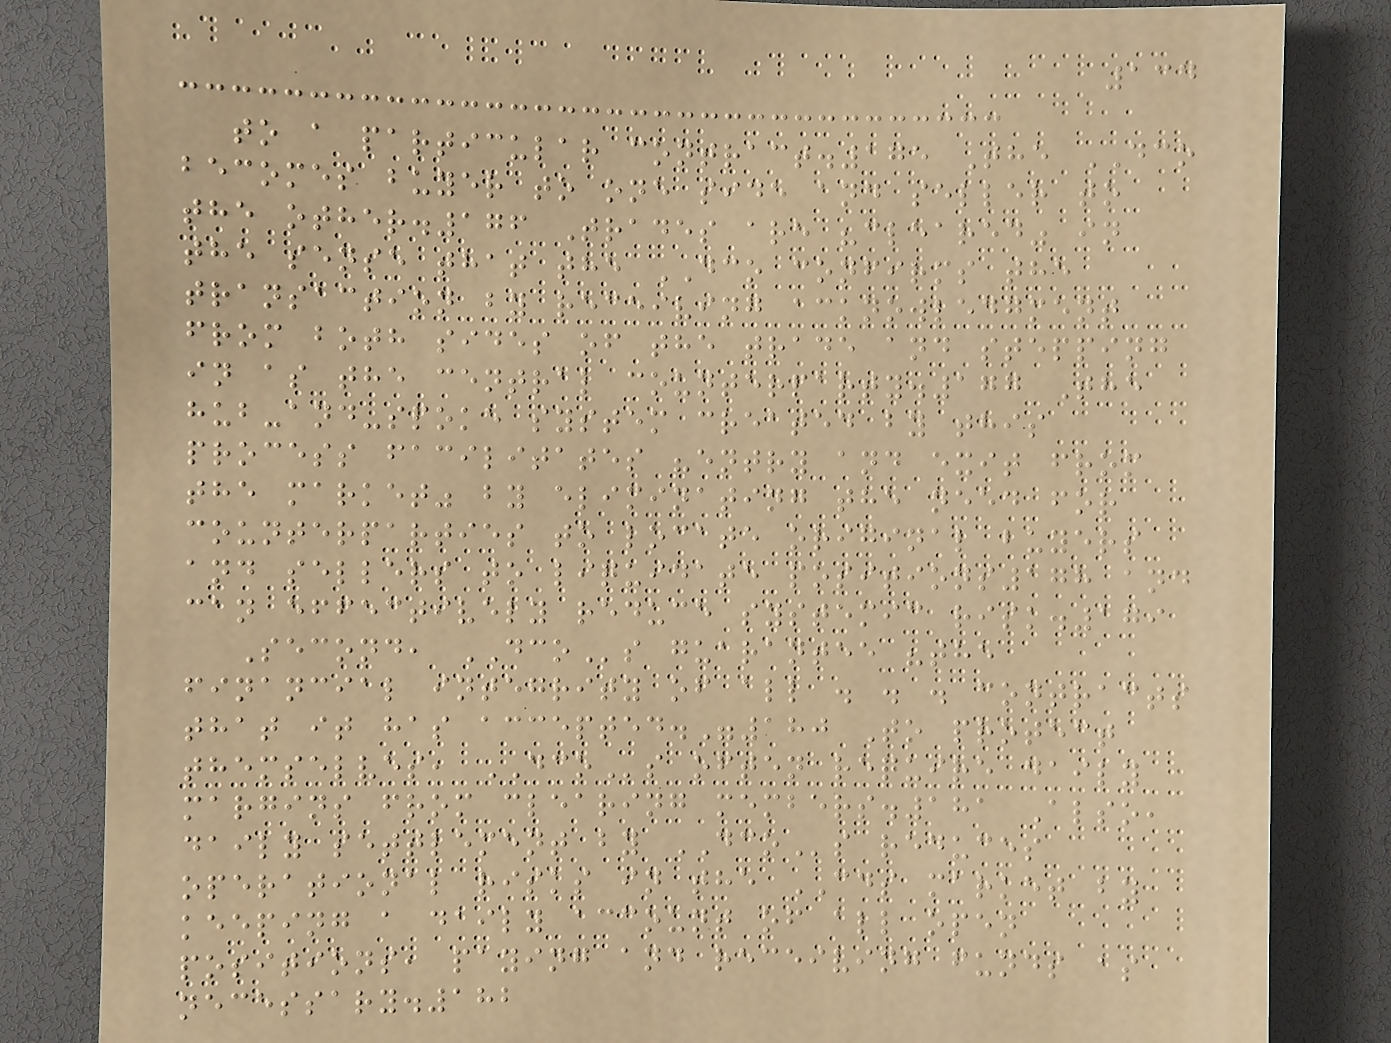134
to a particular contract.175 The DCO
becomes buyer to one side and seller to
the other.176 Trades are "cleared" in
the sense that the DCO confirms the
transaction by receiving acknowledgment
from both sides of the trade and stepping
in as the central counterparty.177 The
hub-and-spoke system created by this
process facilitates "entry and exit from
the market" by eliminating the need for
counterparties to locate original buyers
and sellers to liquidate positions178 and
can effectively reduce systemic risk.179
Second, DCOs guarantee "the
financial integrity of all . . . contracts
that it has accepted."180 To protect
themselves, DCOs often require daily
margins from clearing members.181 Also,
daily settlement by DCOs reduces
operational risks in the CDS market by
keeping a daily account of all open
positions, paying and receiving funds as
necessary.182
